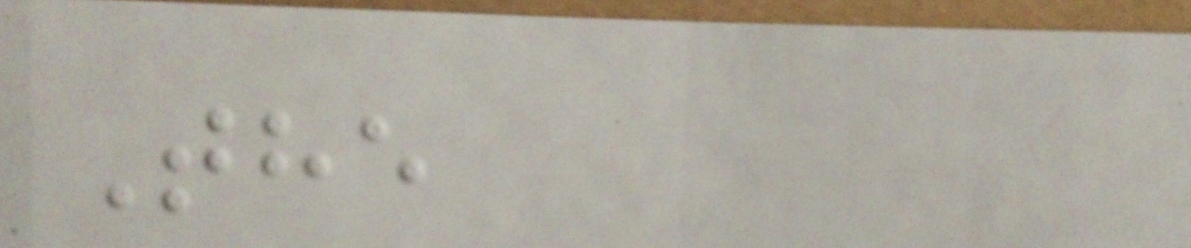The
